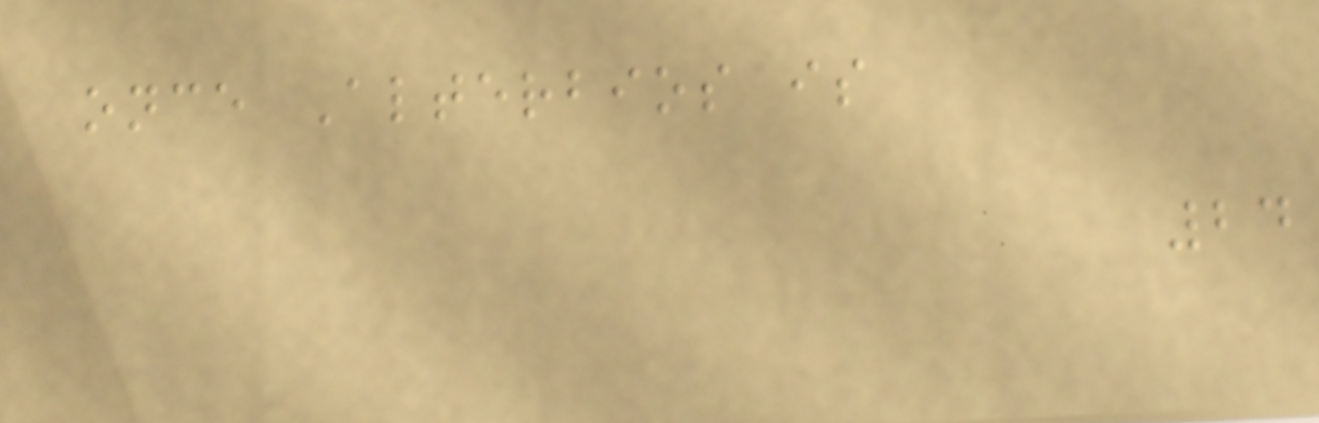once Alterbios is
24
